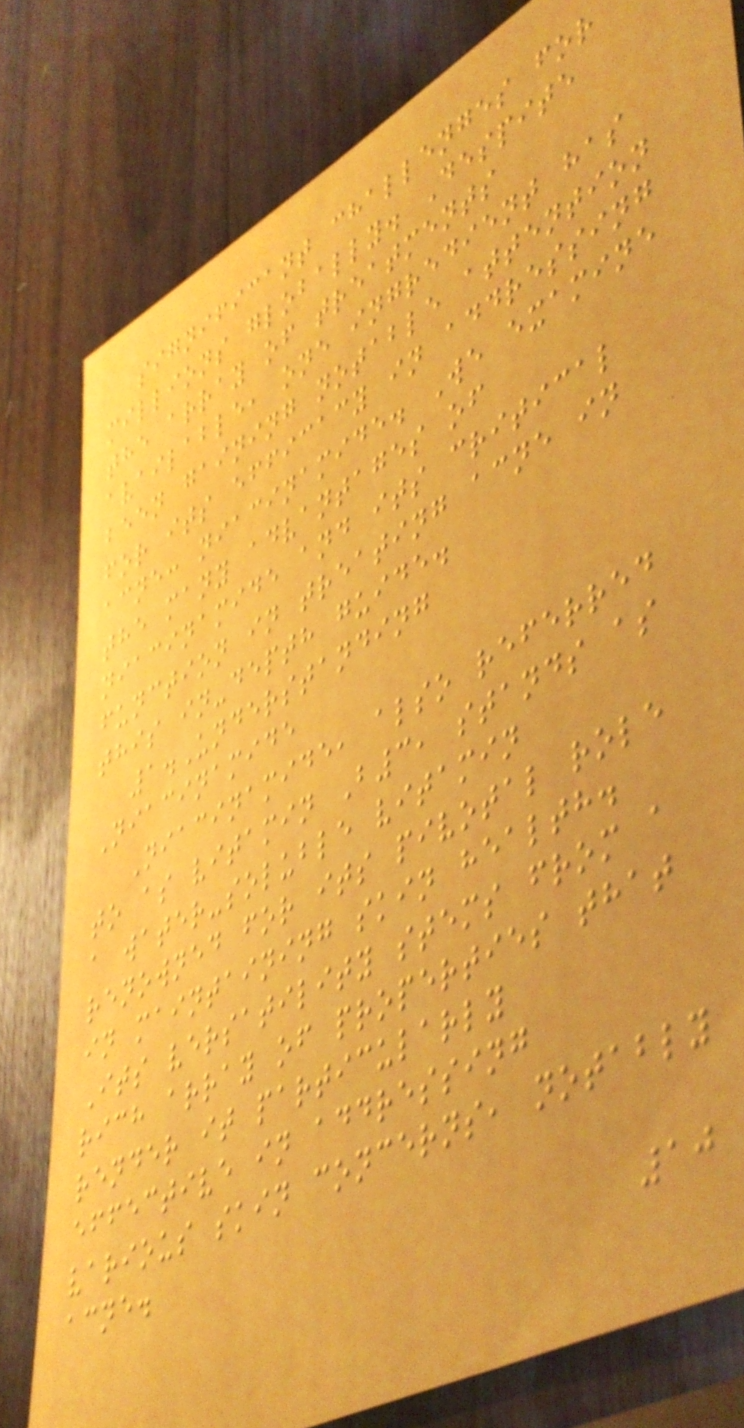significant challenges for
millions globally. Despite
the array of treatments
available, one ingredient has
been gaining notable attention
for its efficacy in addressing
acne: niacinamide. We examine
the many advantages of
niacinamide and its critical
function in treating acne in
this in-depth guide.
1.Understanding
Niacinamide
Niacinamide, also referred
to as vitamin B3, stands as
a water-soluble vitamin
renowned for its pivotal role
in maintaining skin health.
Its versatility stems from a
rich array of properties that
render it particularly
effective in addressing
various skin concerns, notably
acne.
10
